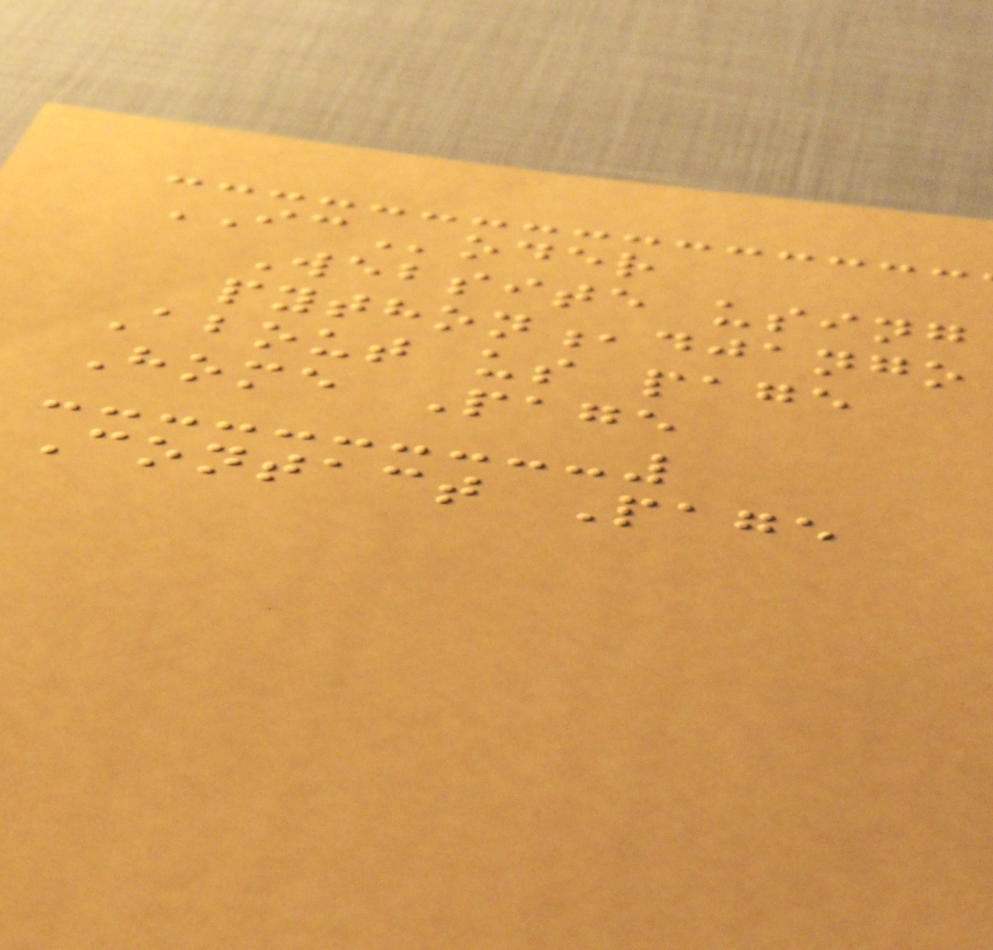ICoder
Website using
python,django
About us page
Home Page
Contact Page
